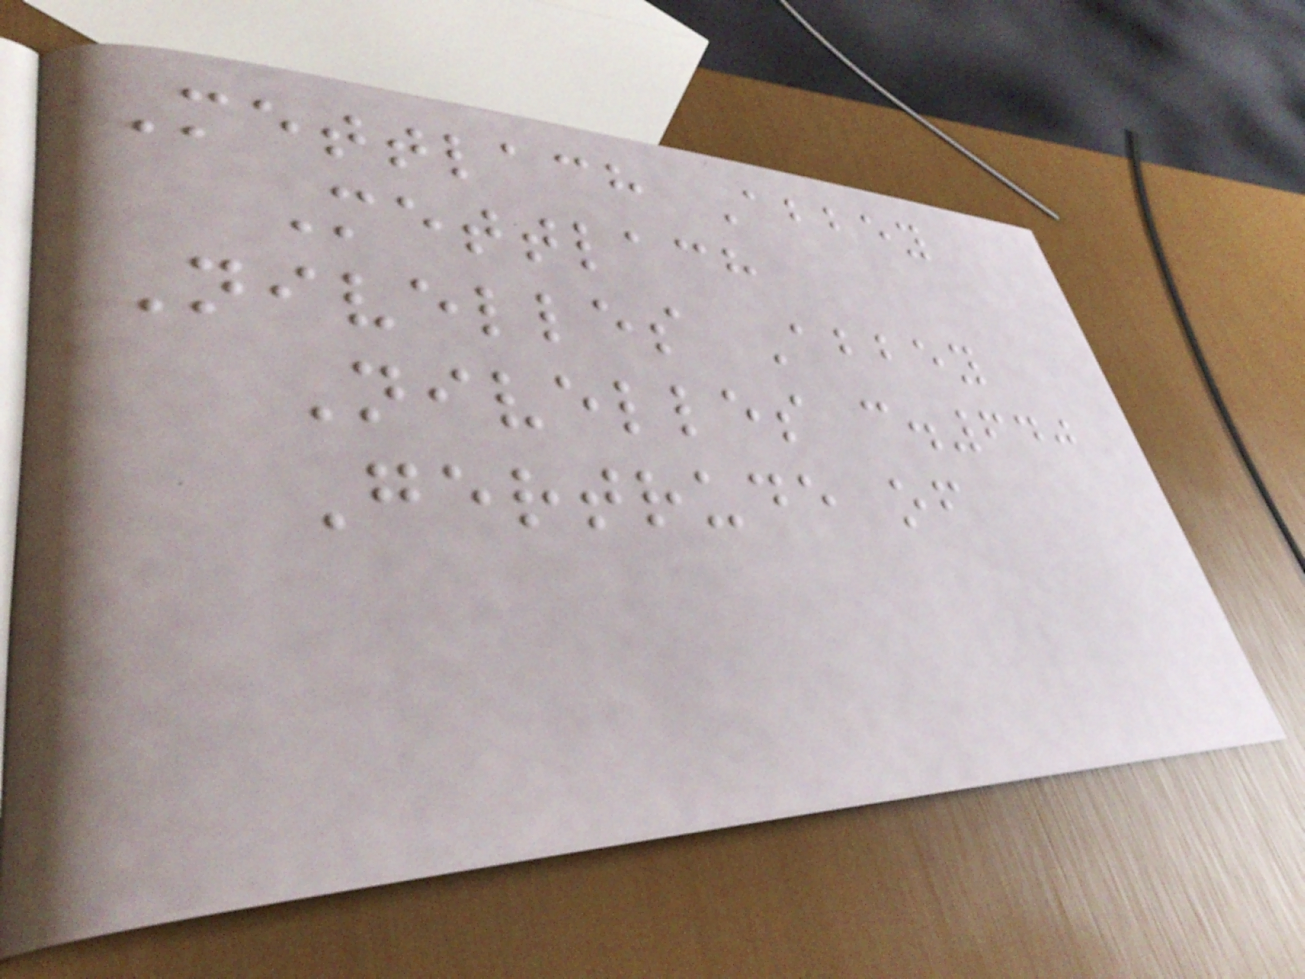Mettlach Abbey
Mettlach
Nivelles Abbey
Nivelles c.640
Gertrude of
